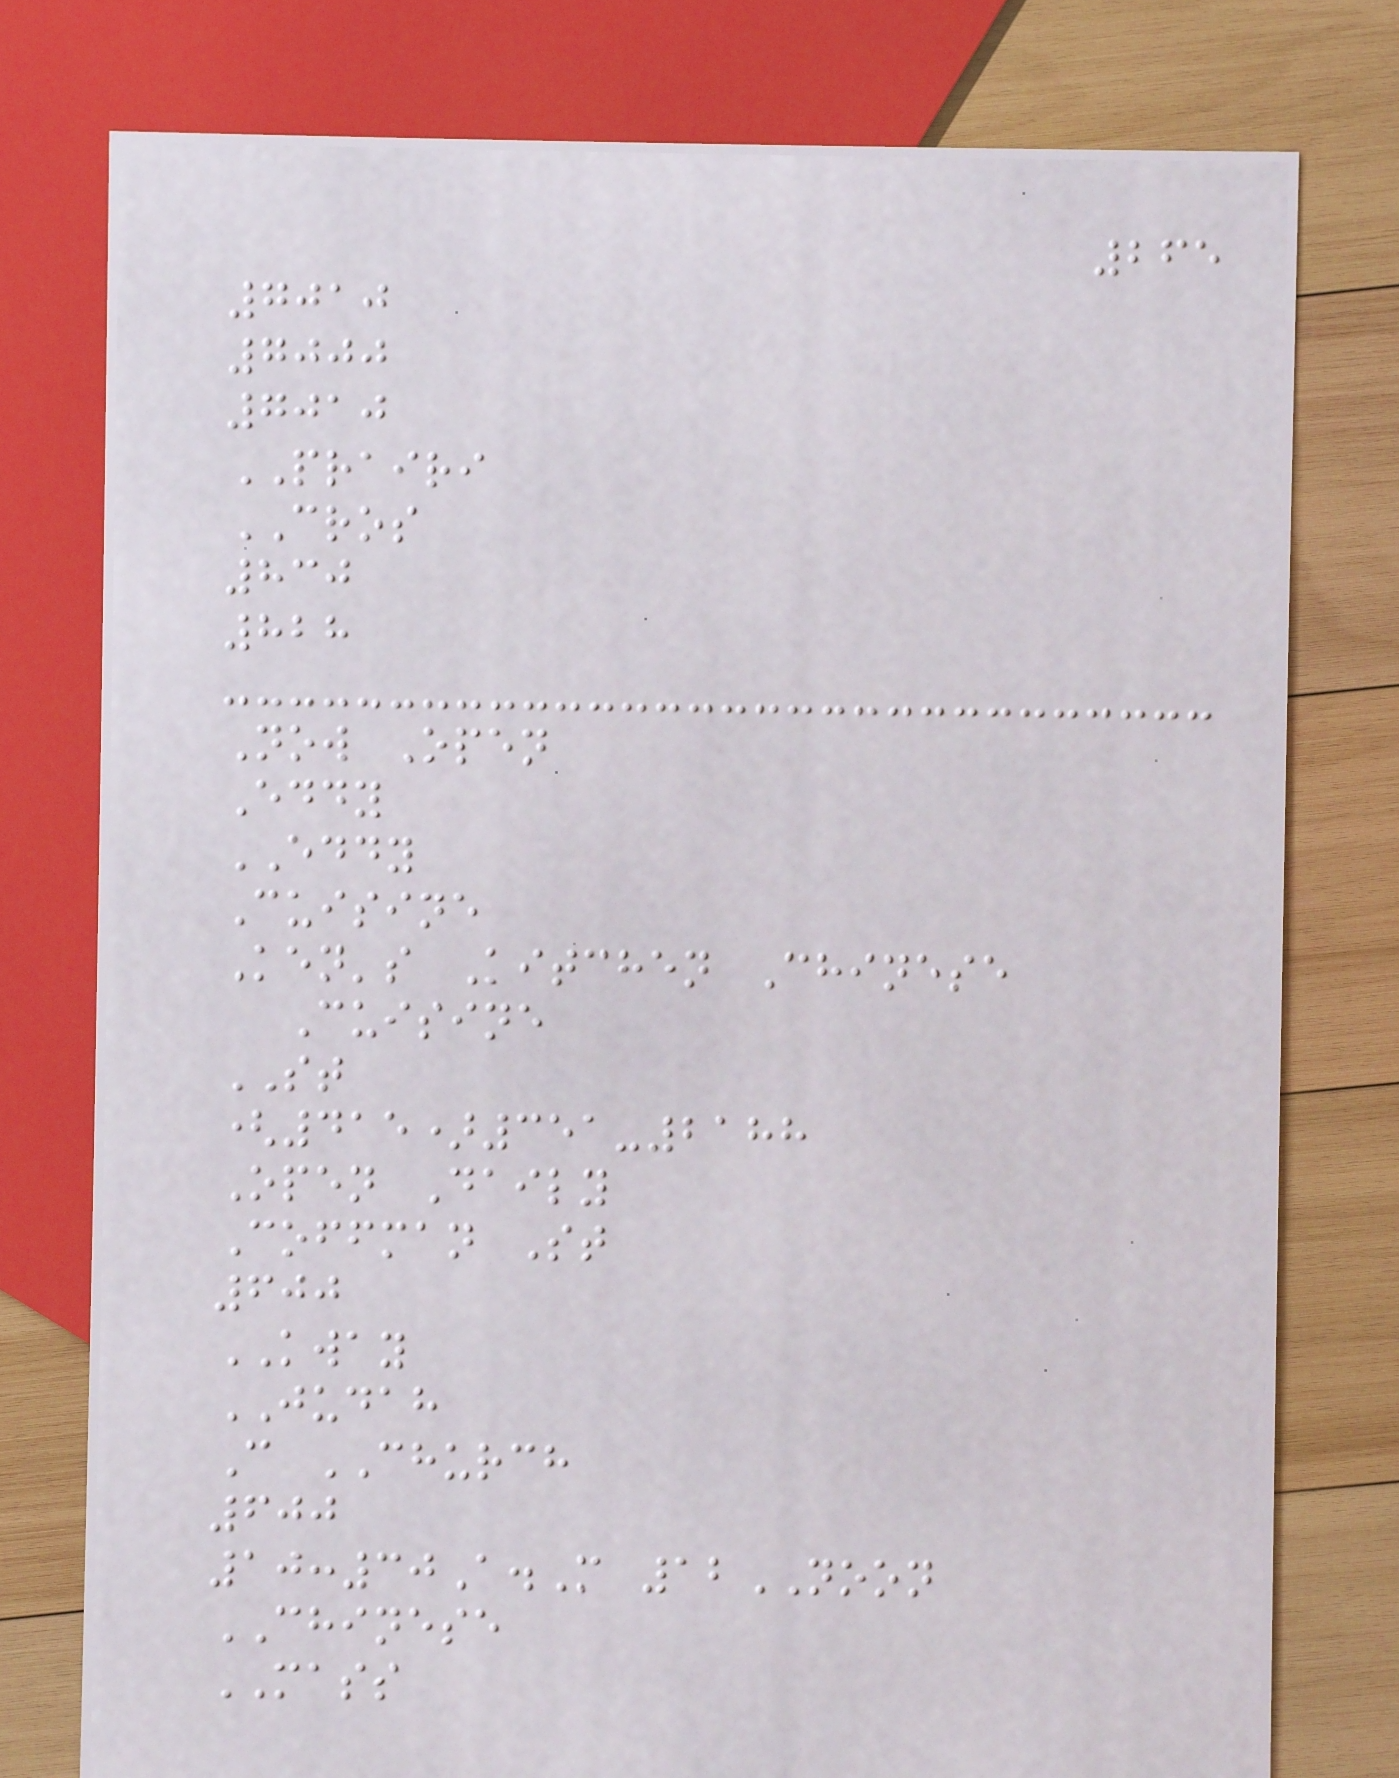265
7010
7000
7010
PRAIRI
CROS
830
828
Now Open
Eddy
EDDY
Cuisine
Ken's Kitchen Chinese
Cuisine
ST
(415)351-2188
Open Daily
Coffman St
600
KWAY
JUDAH
C CHURCH
600
10:30A.M 12NOON
CHINESE
MASS
